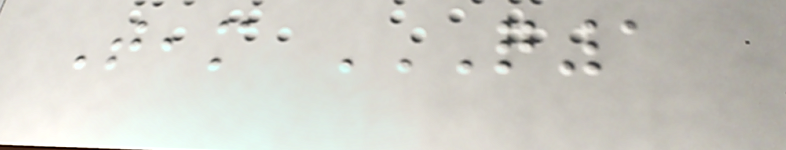Team Q1
